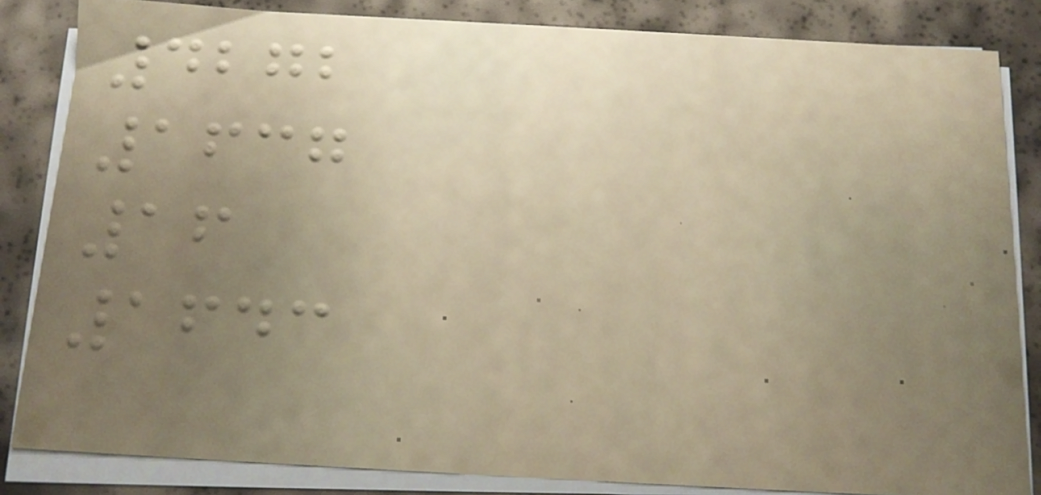4272
1637
16
1643
